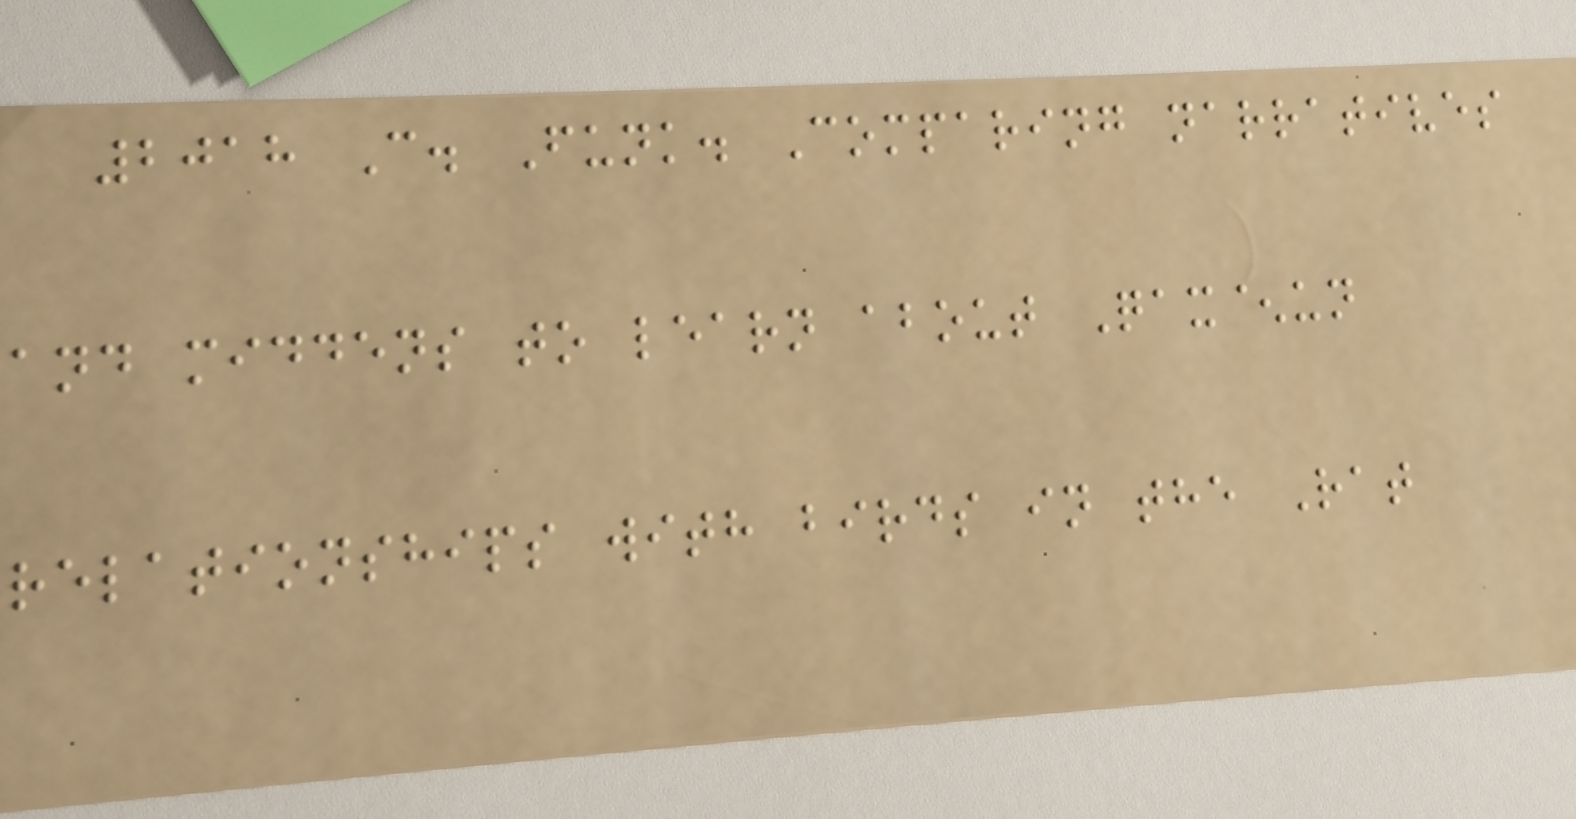2018 C. Funk. Comparing narratives
and middens to learn about Qax^un
relationships with birds in the Rat
